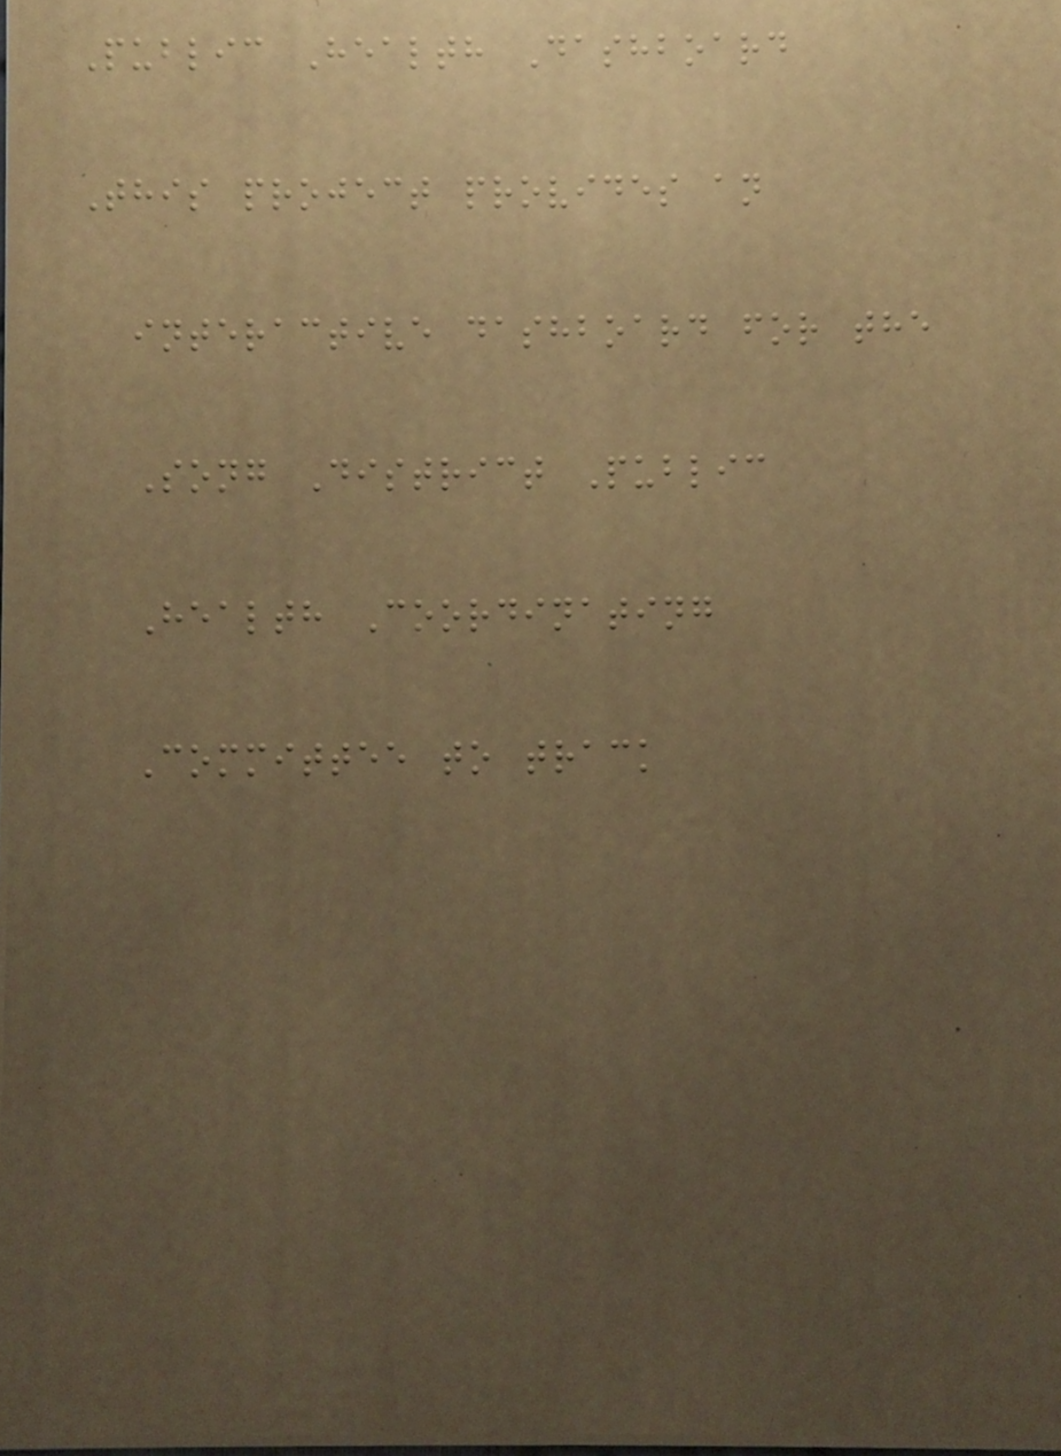Public Health Dashboard
This project provides an
interactive dashboard for the
Song District Public
Health Coordinating
Committee to track
